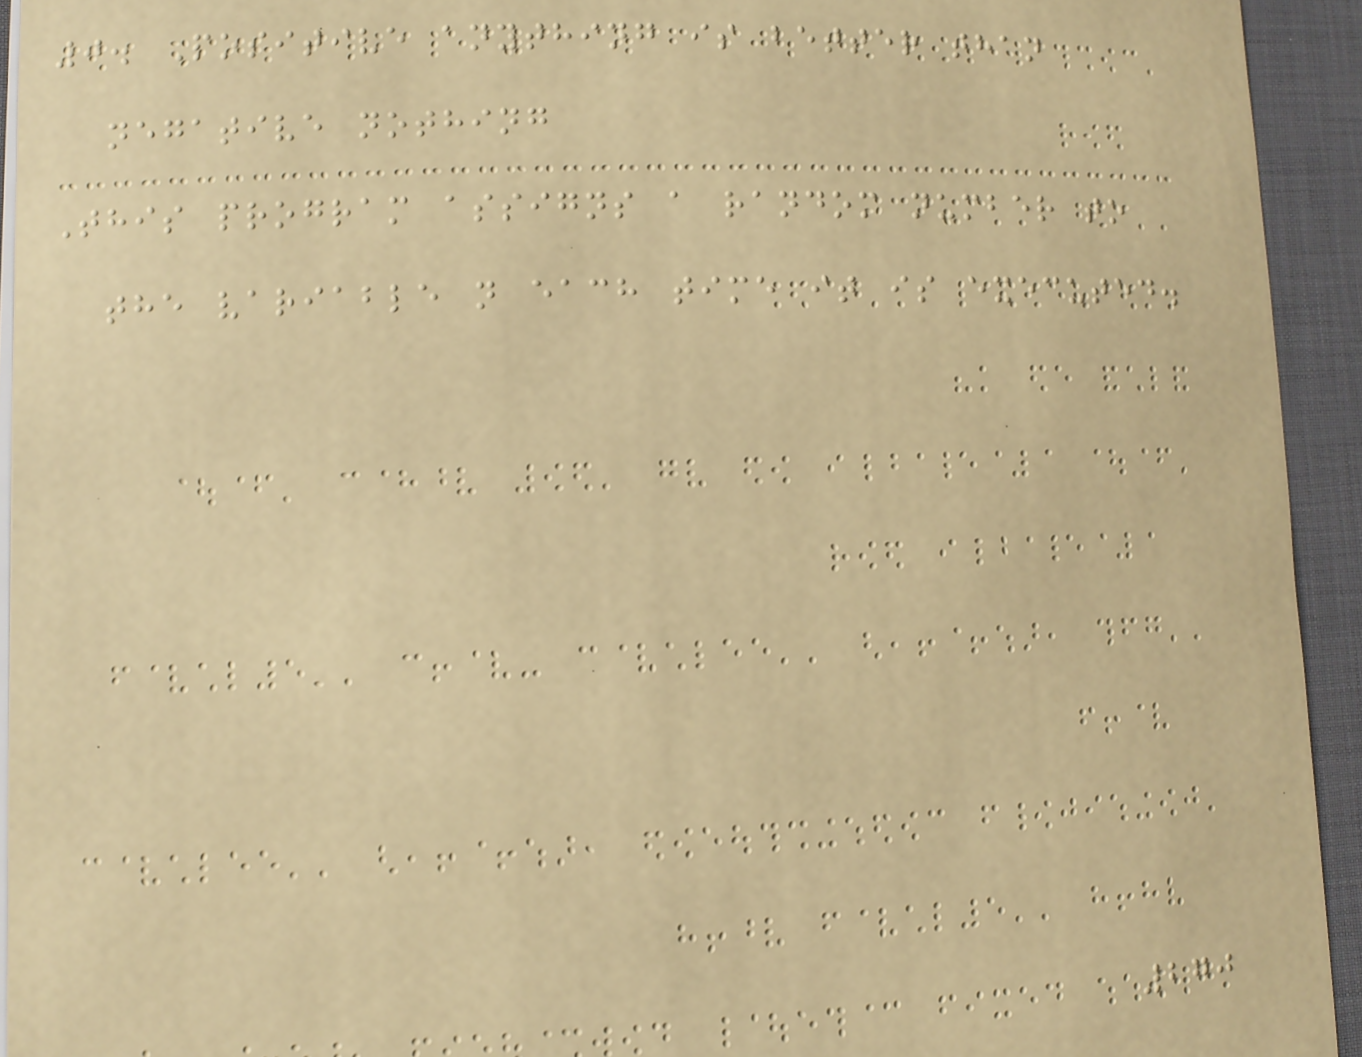0. Positive anything is better than
negative nothing
This program assigns a random number to
the variable n each time it is executed.
270
